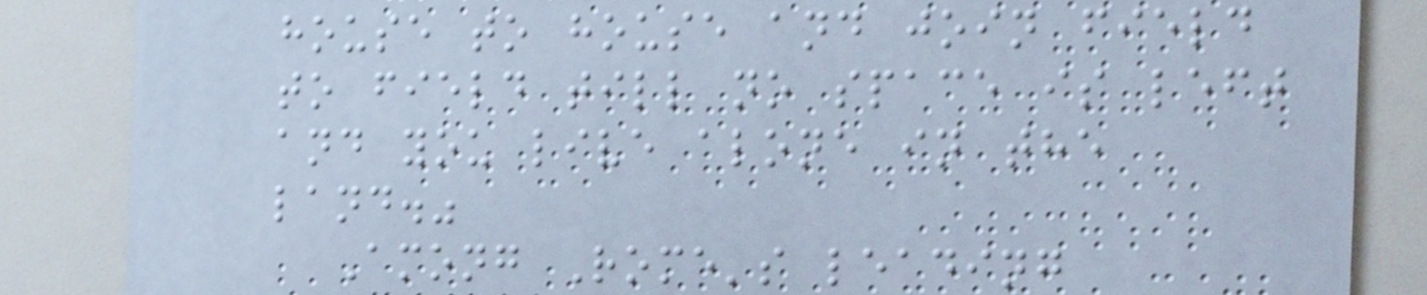house to house and join field
to field till no space is left
and you live alone in the
land."
Among Rome's leading
